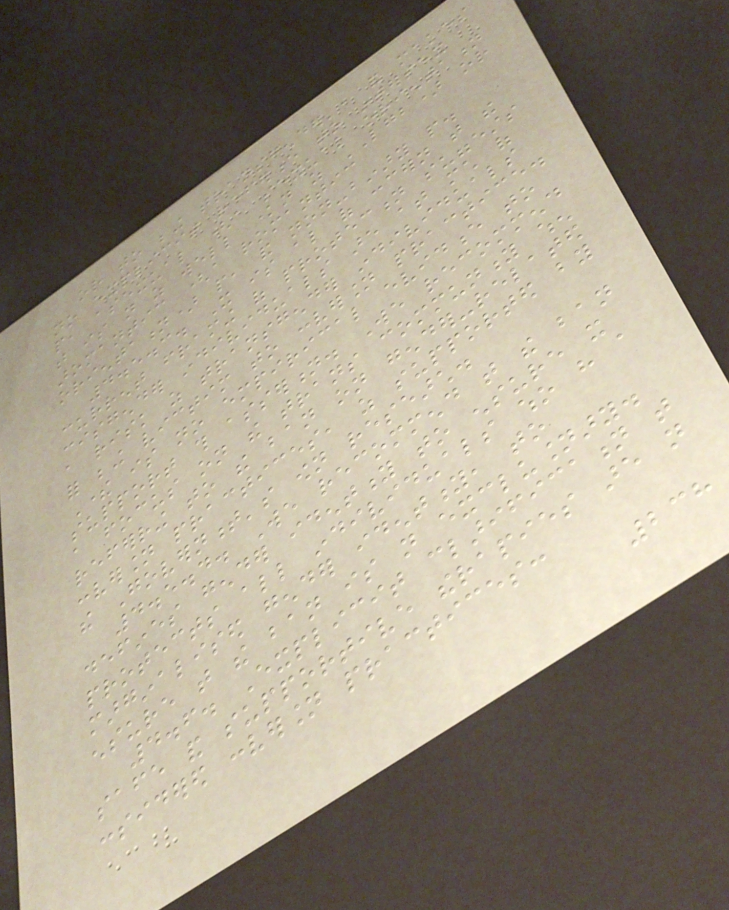or to being transgender', and makes
no explicit reference to intersex
people, asexual (a sexual orientation
that is not as well known as LGB) or
aromantic (a romantic
orientation) people, and non-binary people.
4.5.3. It is also of concern that the
current framing of protection suggests
cisgender individuals are at much of
a risk as transgender individuals
for being victim to conversion practice.
There is no empirical evidence to
support this assertion. We recommend
a focus on the trans community when
referring to the ban on gender-related
conversion practices, as supported by
the Government's own research.
4.5.4. We recommend that the ban
defines gender identity to ensure it
protects all individuals who have a
marginalised gender identity, to
ensure that the ban is not exclusionary.
4.6. Explicit clarification that
safe and supportive therapies are not
considered conversion practices:
238
